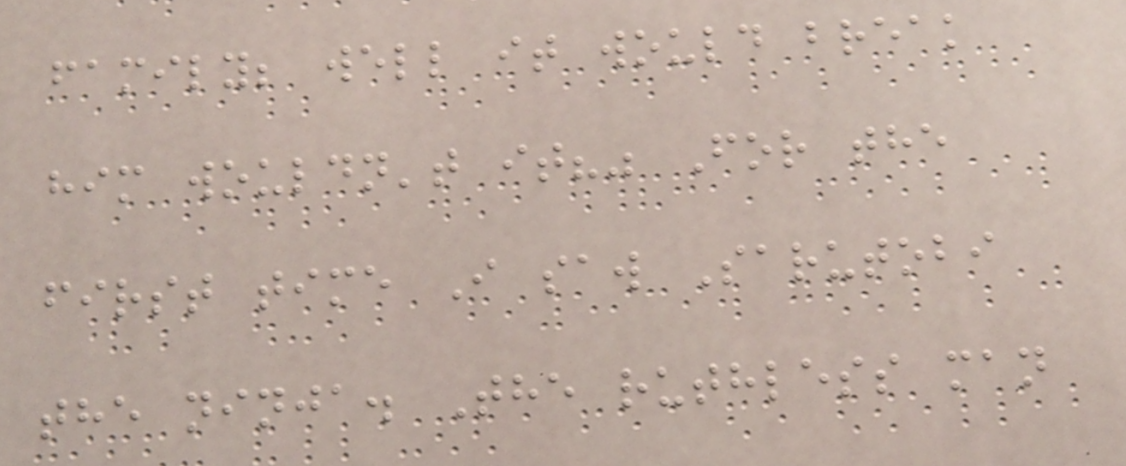family; well it would break
him wouldn't it?" For the
first time I saw Sarutobi
the ninja. The ruthless man
